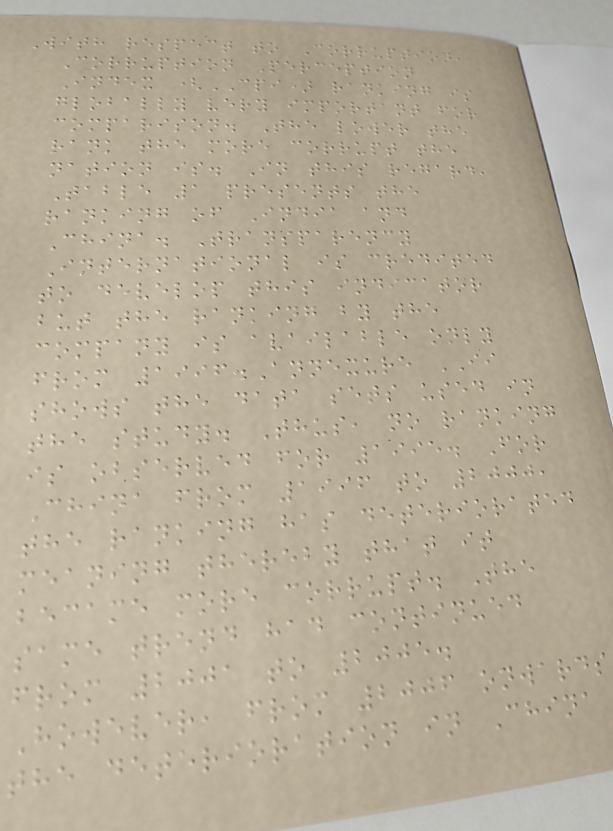With respect to Corruption,
Corruption Perception
Index (CPI) ranking is
globally very important for
comparison. The lower the
rank the more corrupt the
nation is. In this regard,
Table 1 presents the
ranking of India and
China. Transparency
International is credited
to develop this indicator
but the ranking by the
company is available only
from 1996.Annexure II
shows the data sets used in
the study. Thus, no ranking
is observed for 1995. For
China from 1996 to 2000,
the ranking has deteriorated
meaning thereby that it
became more corrupt. The
same trend had continued
from 2001 to 2005.
However, from 2006 onwards
the deterioration in China
